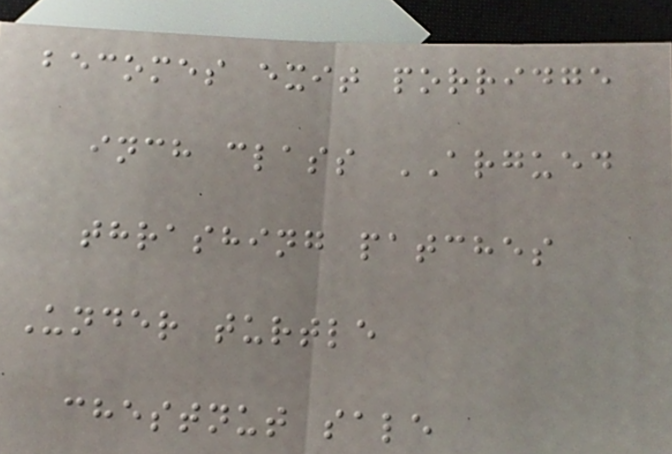becomes exit porridge
inch class ARGUED
thrashing patches
Under turtle
chestnut sale
